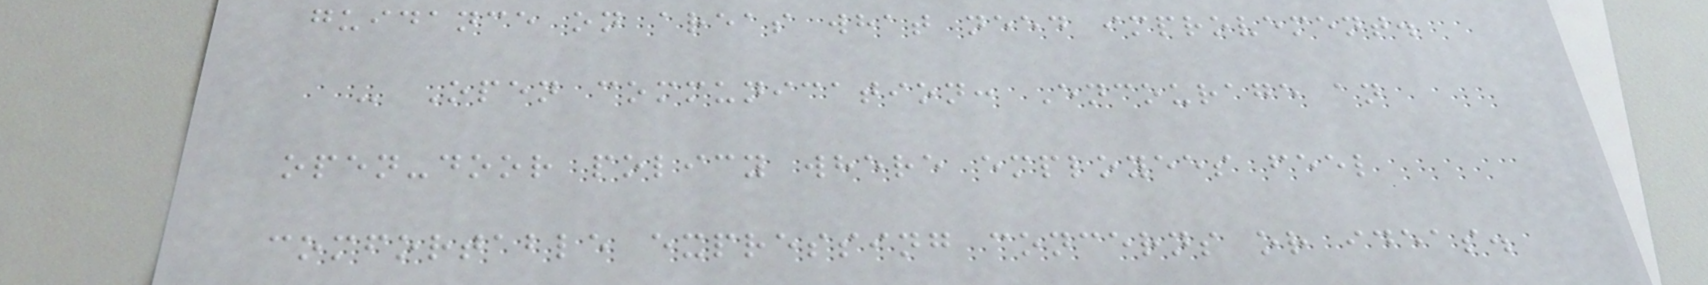guidance on areas what need improvement.
- Open communication: Encourage an
open-door policy where employees feel
comfortable expressing concerns or ideas.
